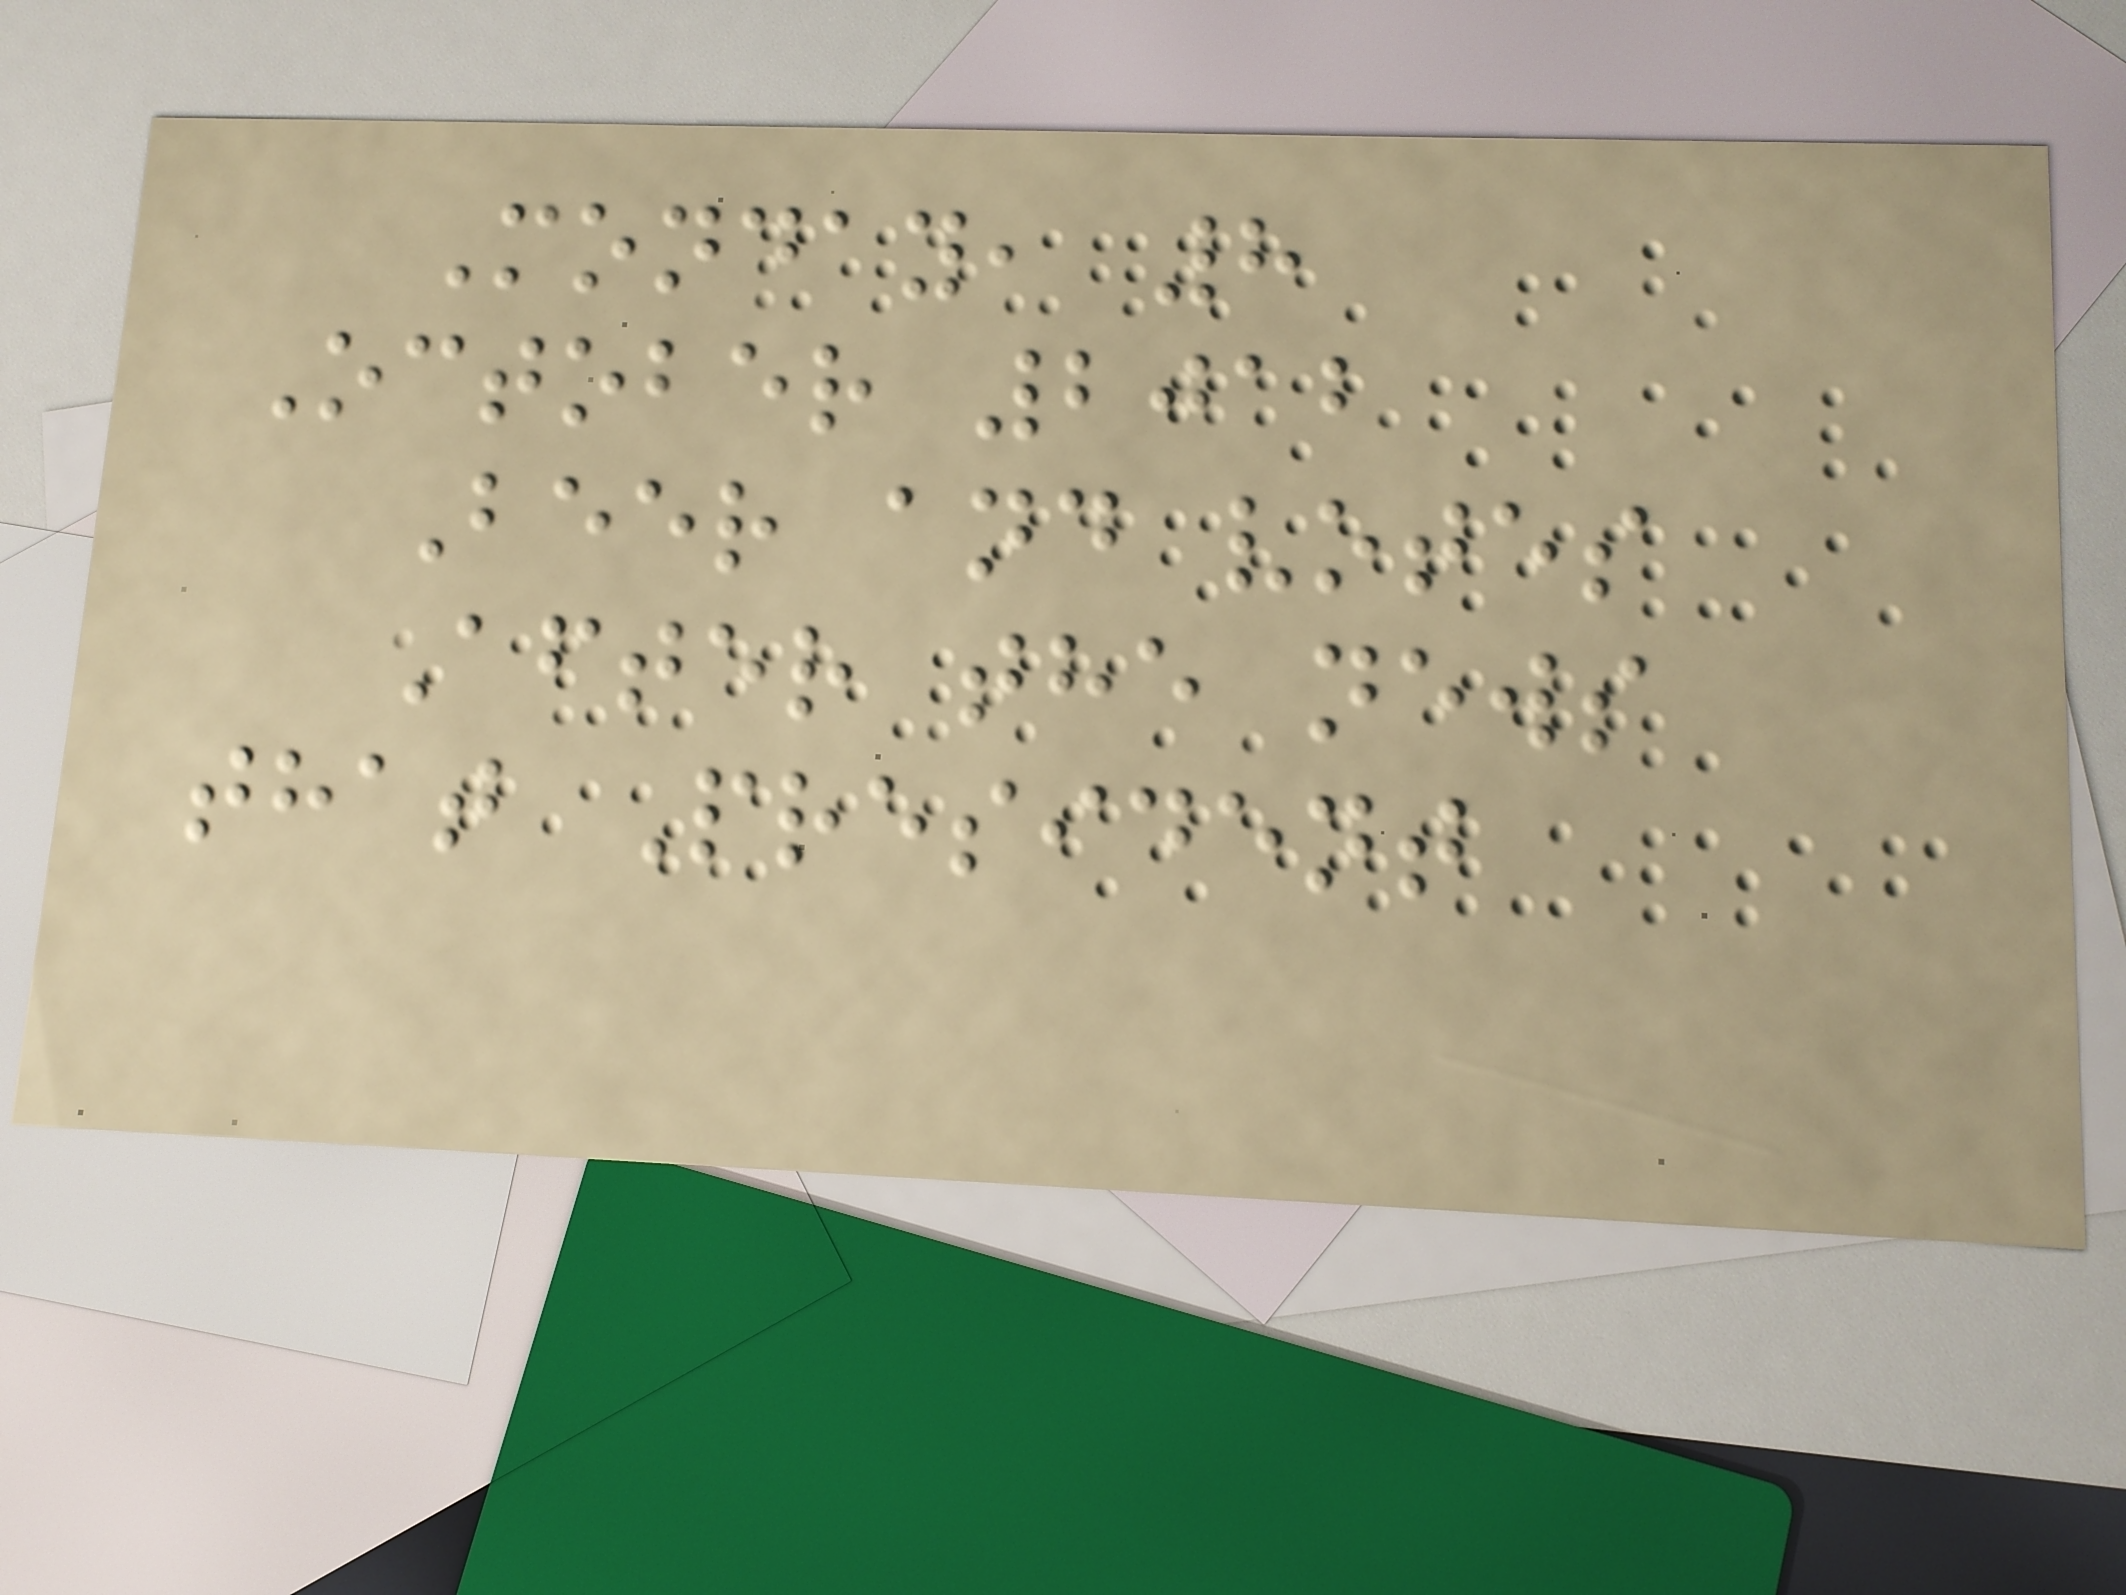Monday, 8
October 2012
Beer and votes
After the news
that President
